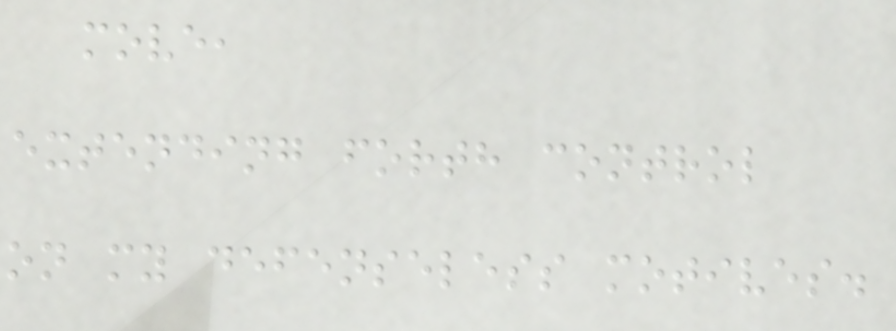move,
extending forth control
on my defenseless motives.
